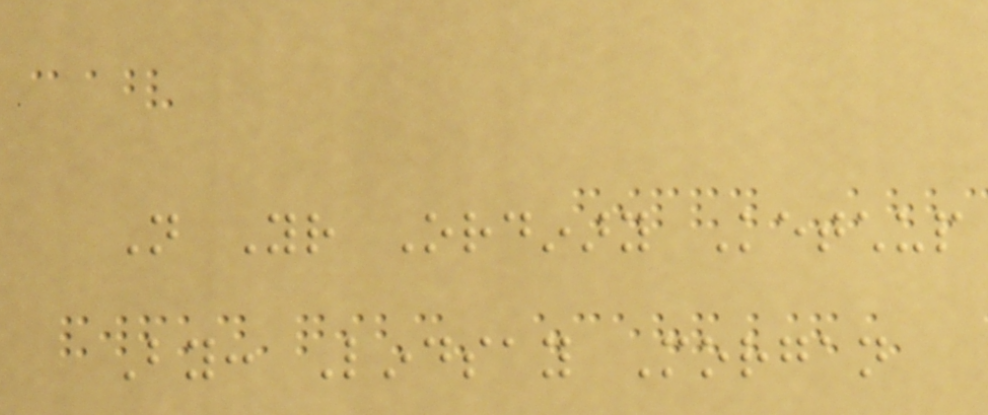Not Your Ordinary Ketchup
By: Lindsay Morgan
